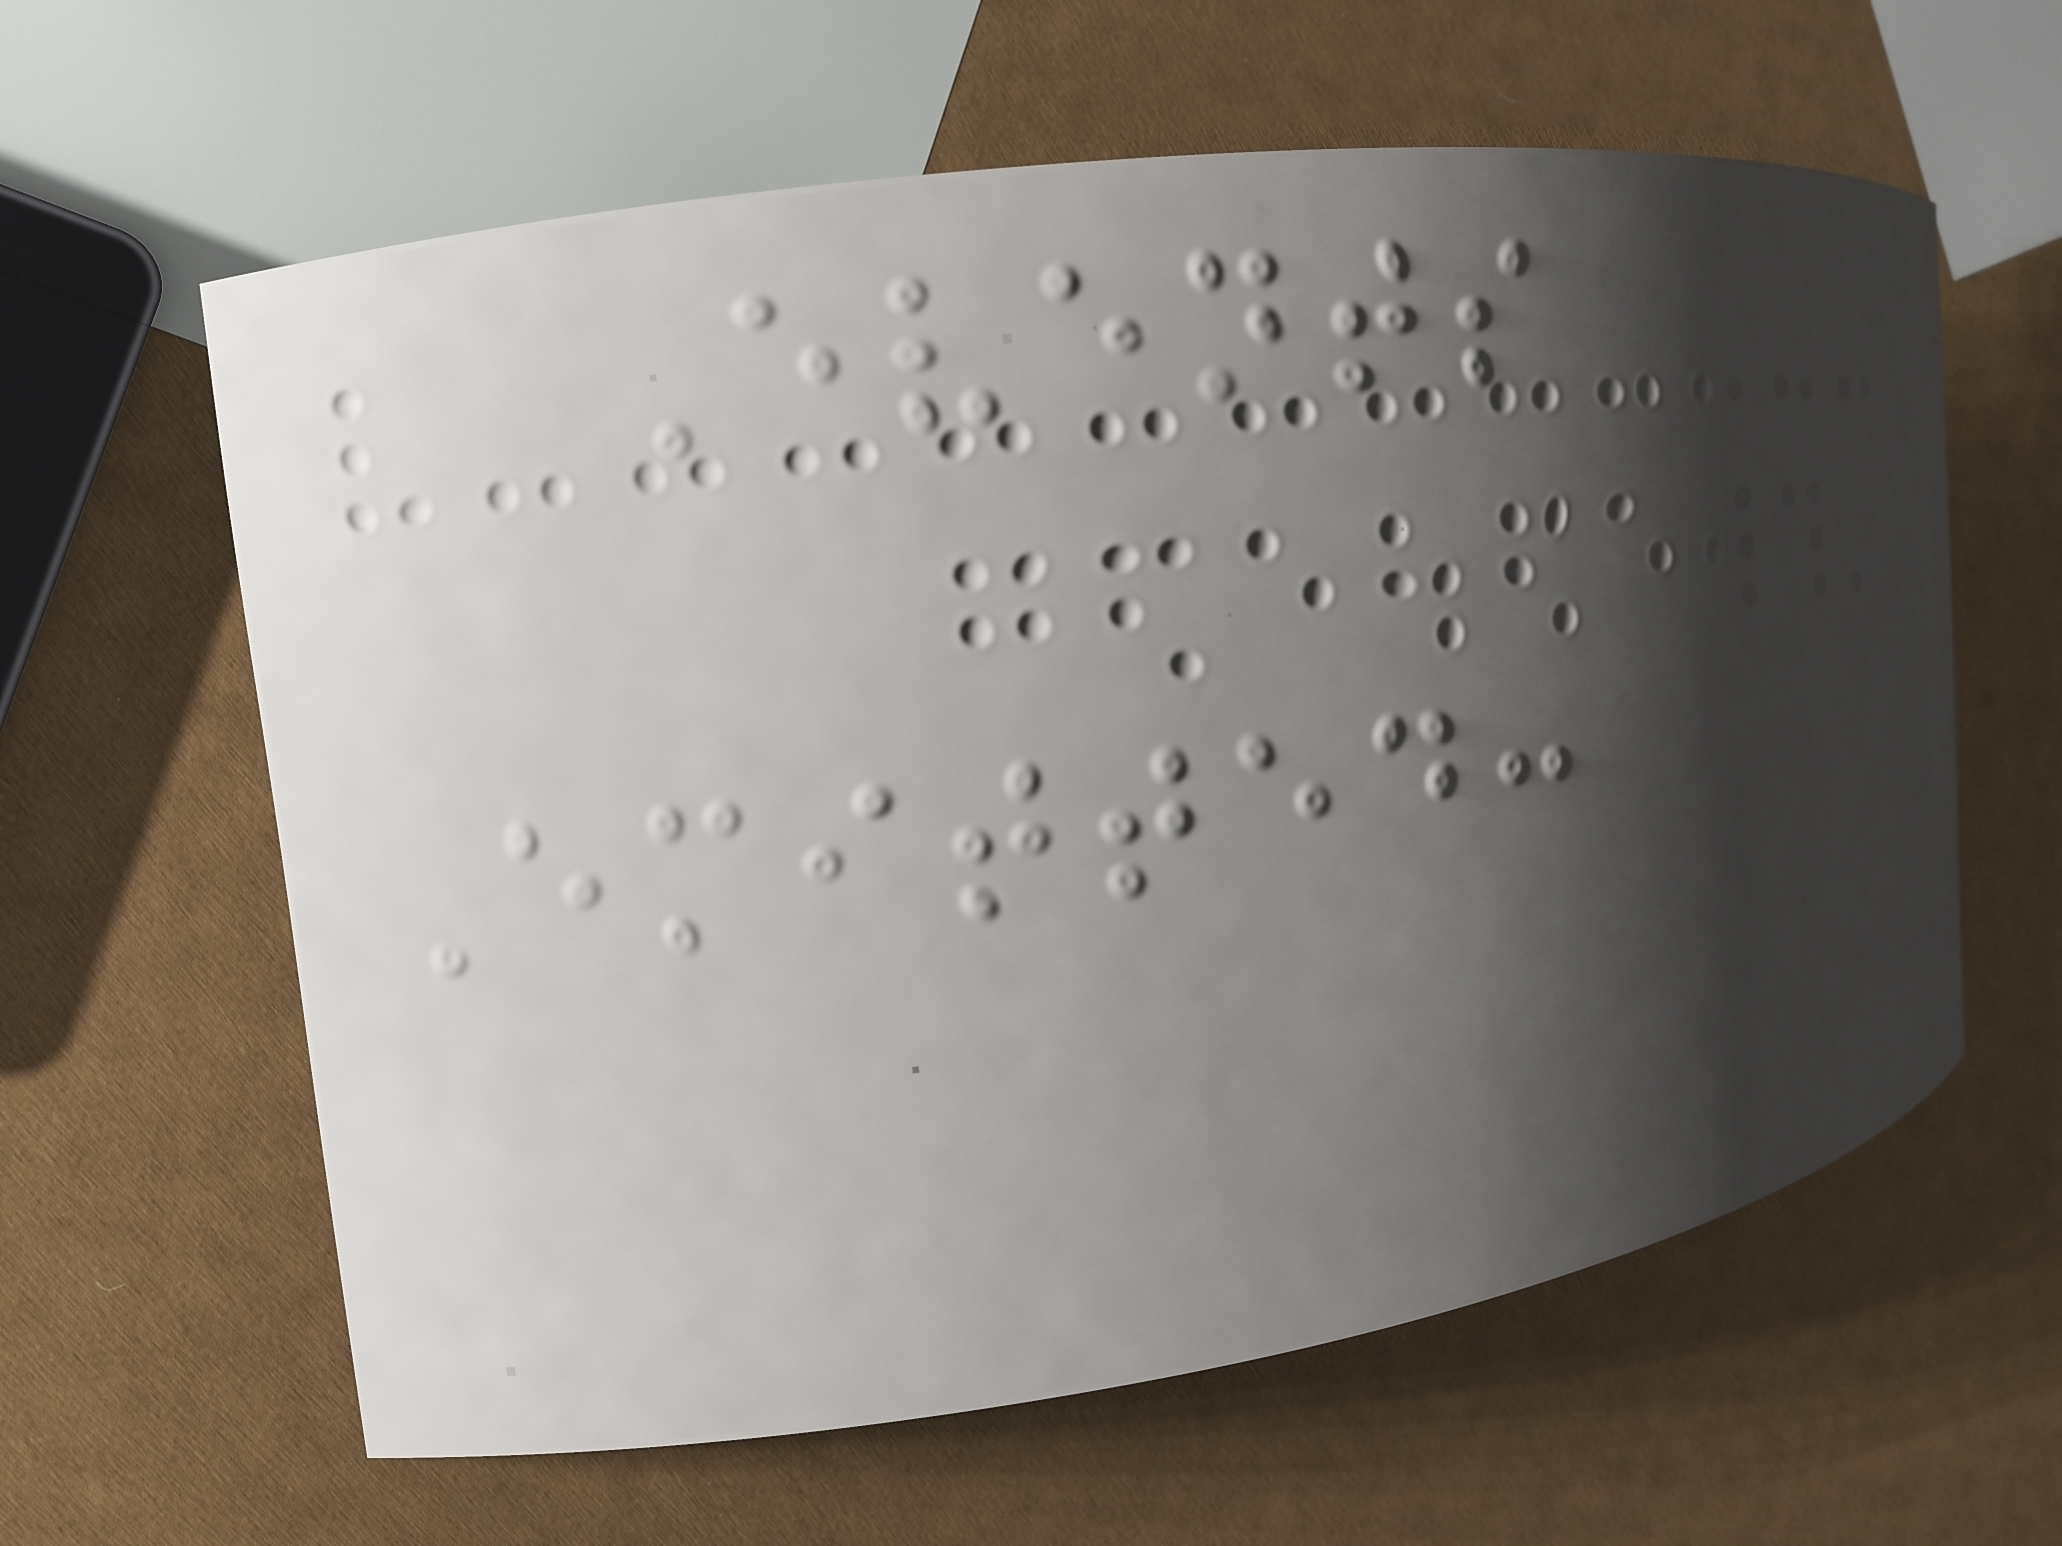Events
Emitted:
